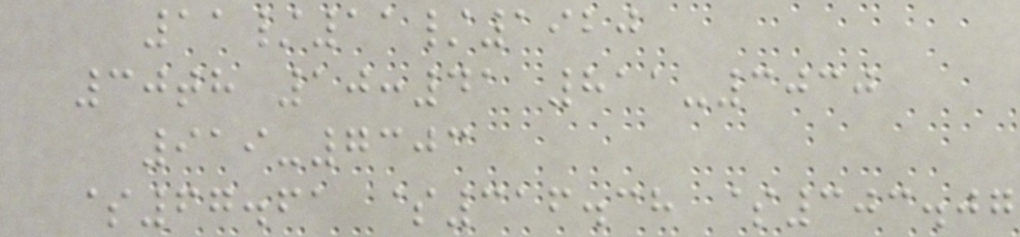11/11/1920
30th 10:41 811-3030
919-7303
$67.61 $316.38 $303.07
